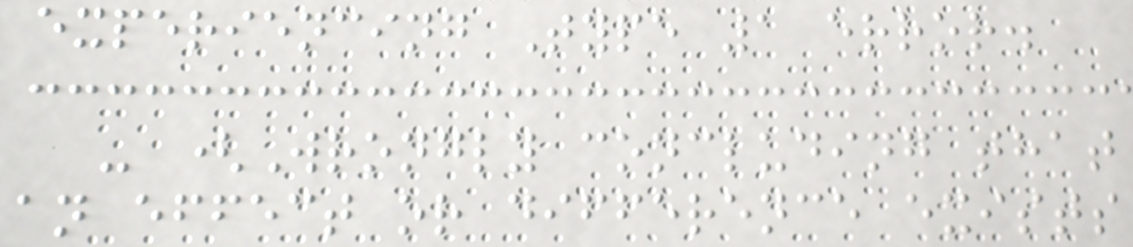experiencing Type 1 error.
- (Wrongly concluding that
an effect or difference exists
